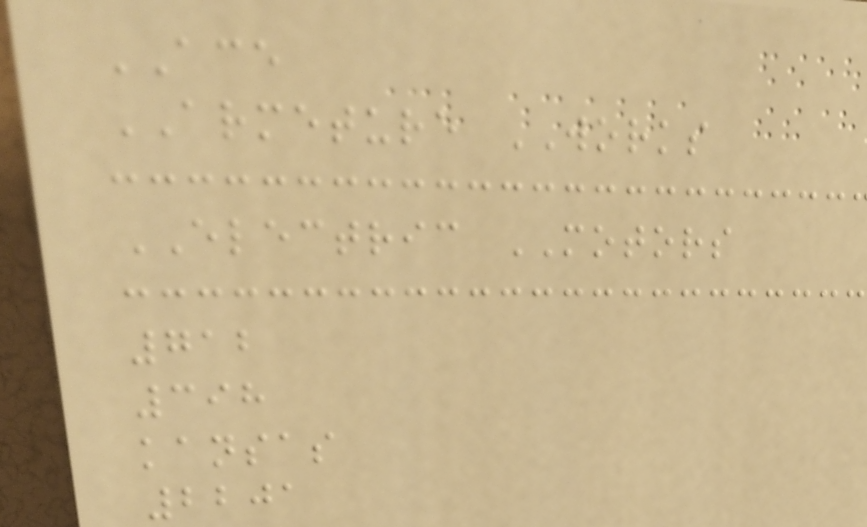ACE
ARMETURE WORKS
ELECTRIC MOTORS
712
398
kansas
2201
